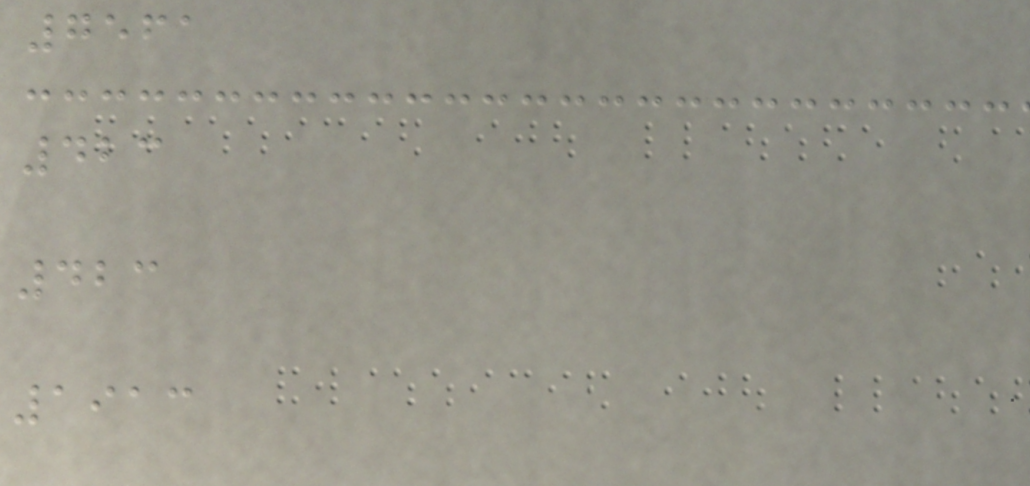7561
423
423
1913
